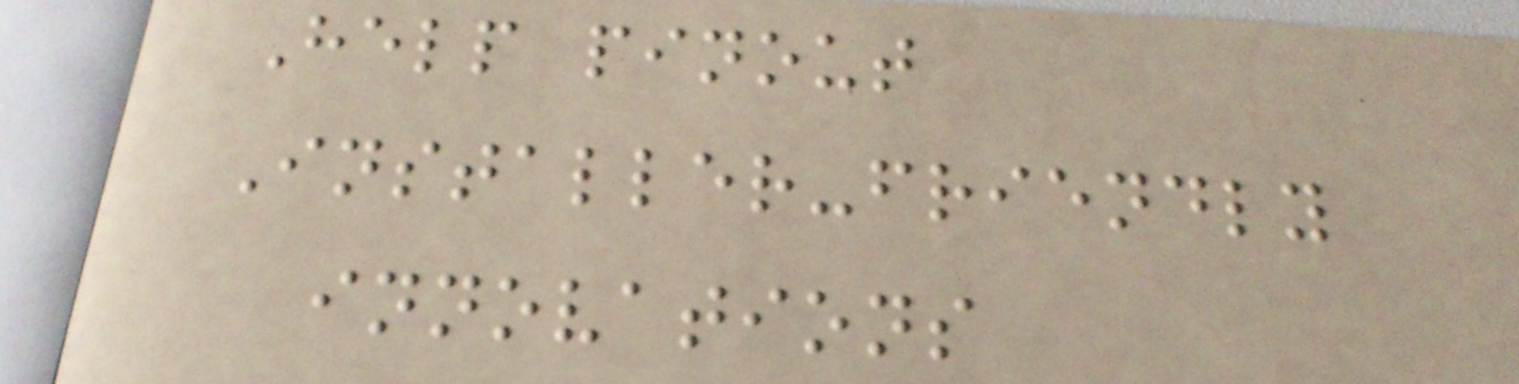Help pinout
Installer-friendly
innovations
